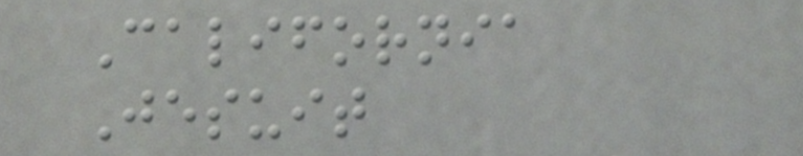California
Jesuit
